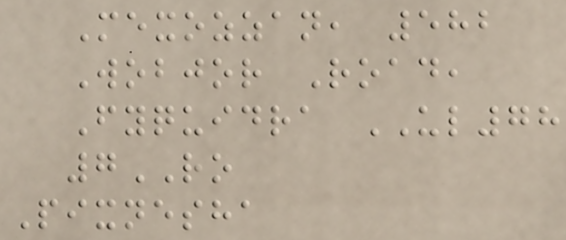Mexozzan, 582
Wobjor Road,
Fyquidra UL78
7RO
Pixnesha
